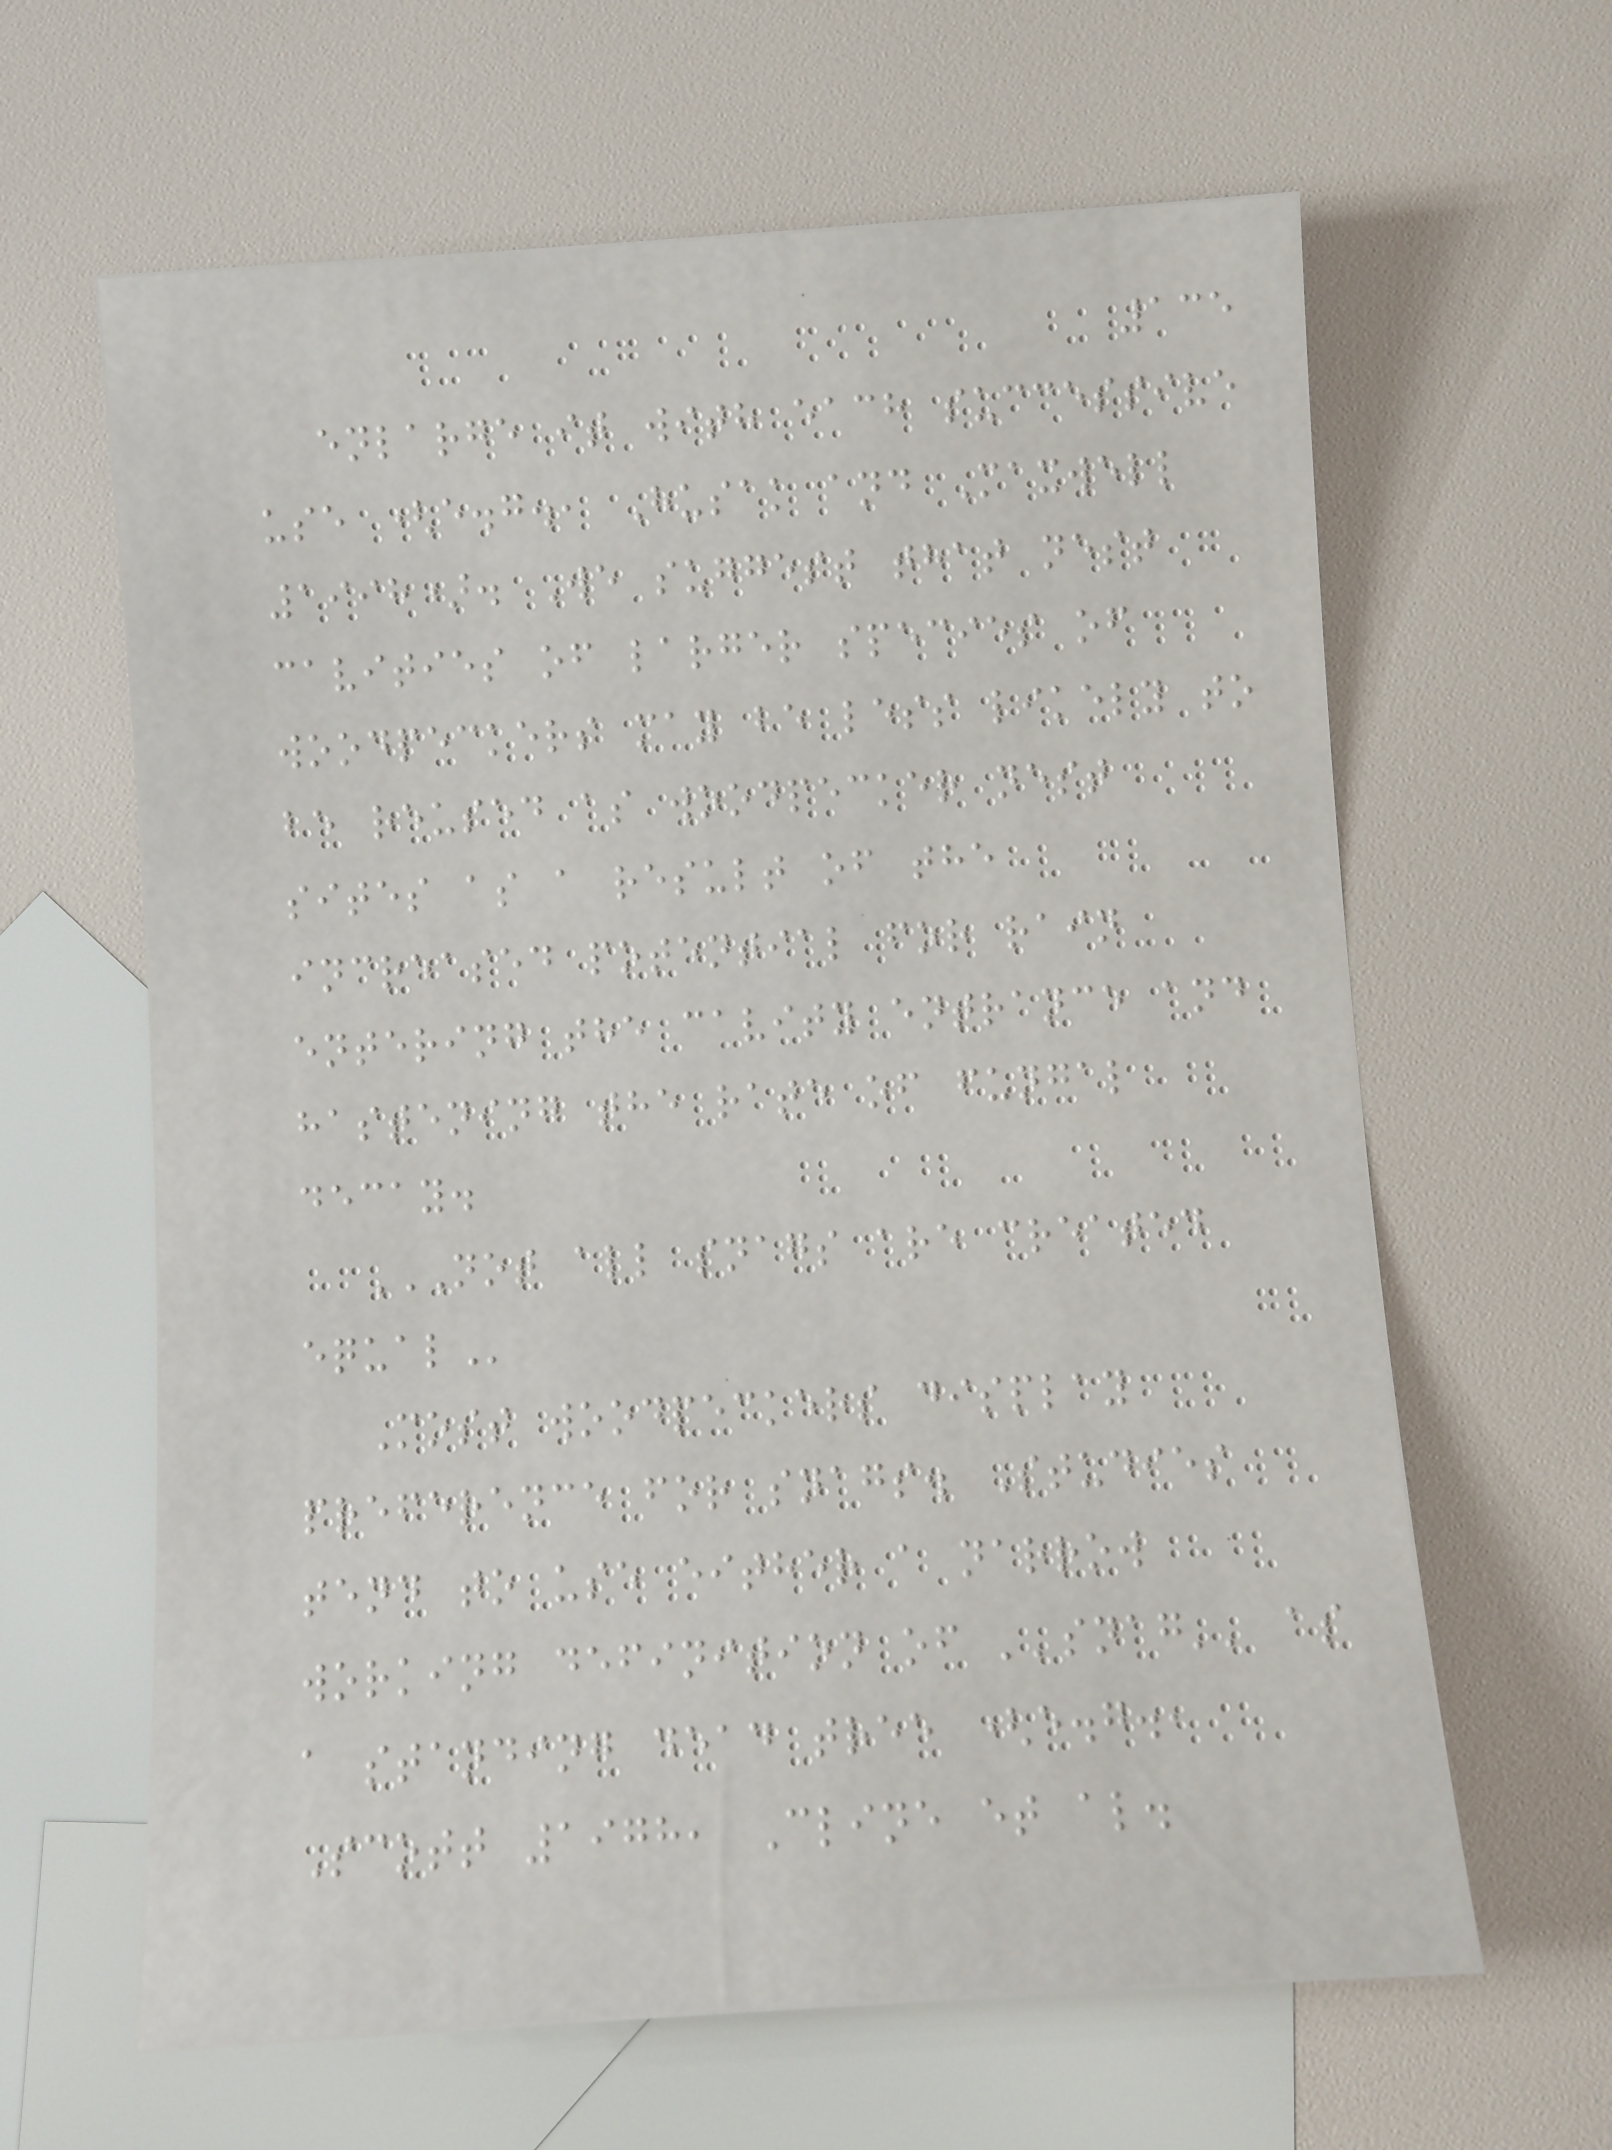135
enlarge it with each successive
use (e.g., Husak and Maxwell
1998). We suggest that nest
cavities of larger species of
woodpeckers may be less likely to
be reused as woodpecker nest
sites as a result of the
increased potential for rain
entering the cavity entrance and
hastening the rate of fungal
decay.
NOT ALL SNAGS ARE CREATED
EQUAL
Most woodpeckers display
preference for snags. Studies
tend to use either a narrow
working definition of ''snag'' as
a standing dead tree (e.g.,
Scott 1978, Cline et al.
